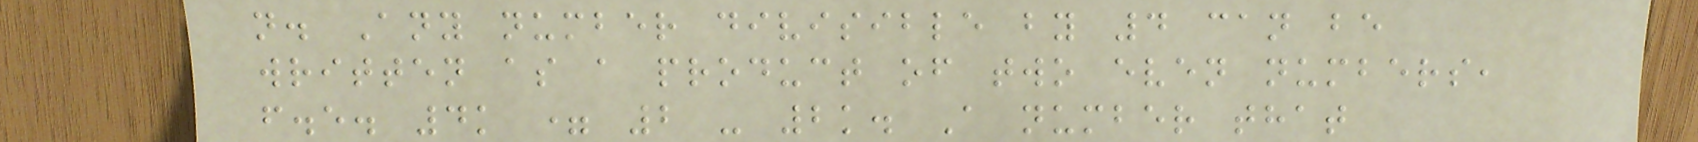n. Any number divisible by 4 can be
written as a product of two even numbers,
f.e. 4k = 2 - 2k. A number that
